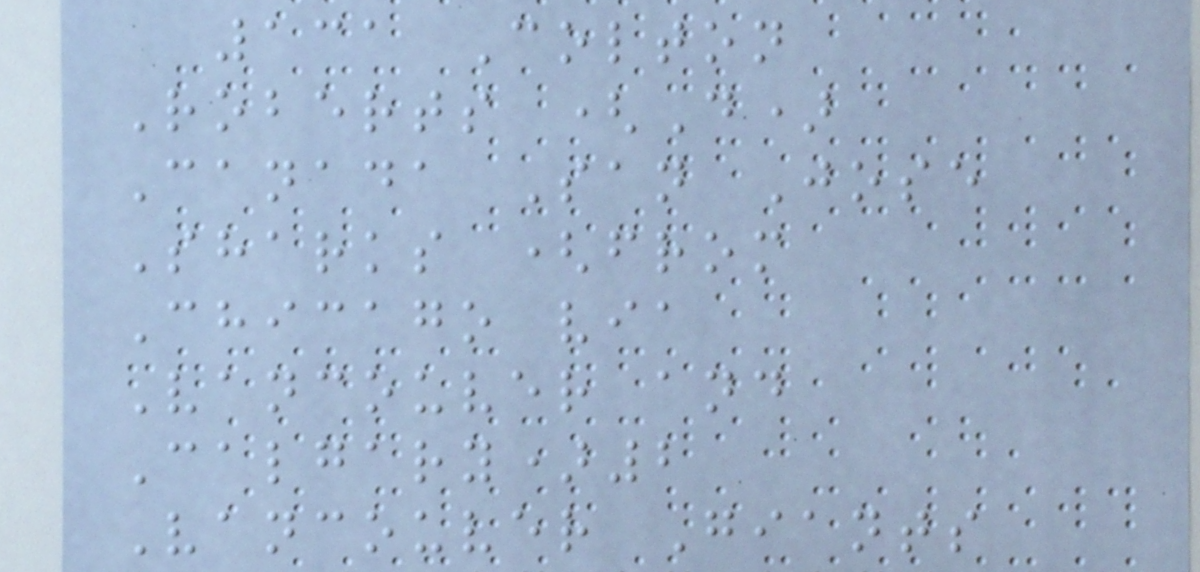131 Colton
Roberts (D)
Canada San Jose
Sharks (from
Chicago via
Vancouver and
Calgary)2
Vancouver Giants
